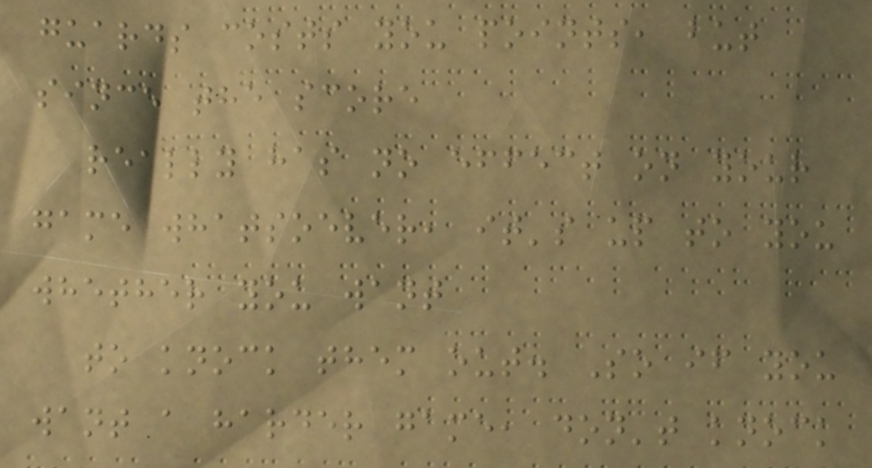guards costs you points, but
since the score
really has no effect on your
game whatsoever, it's up to you
whether you want
to knock them out. So if you
want a harder game, don't knock
